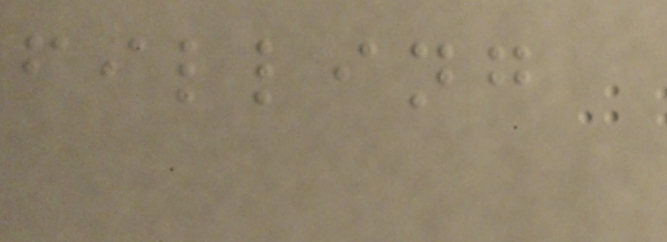filling
